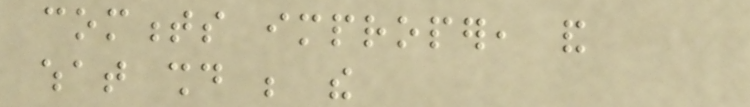comments improper, and
what should be the
